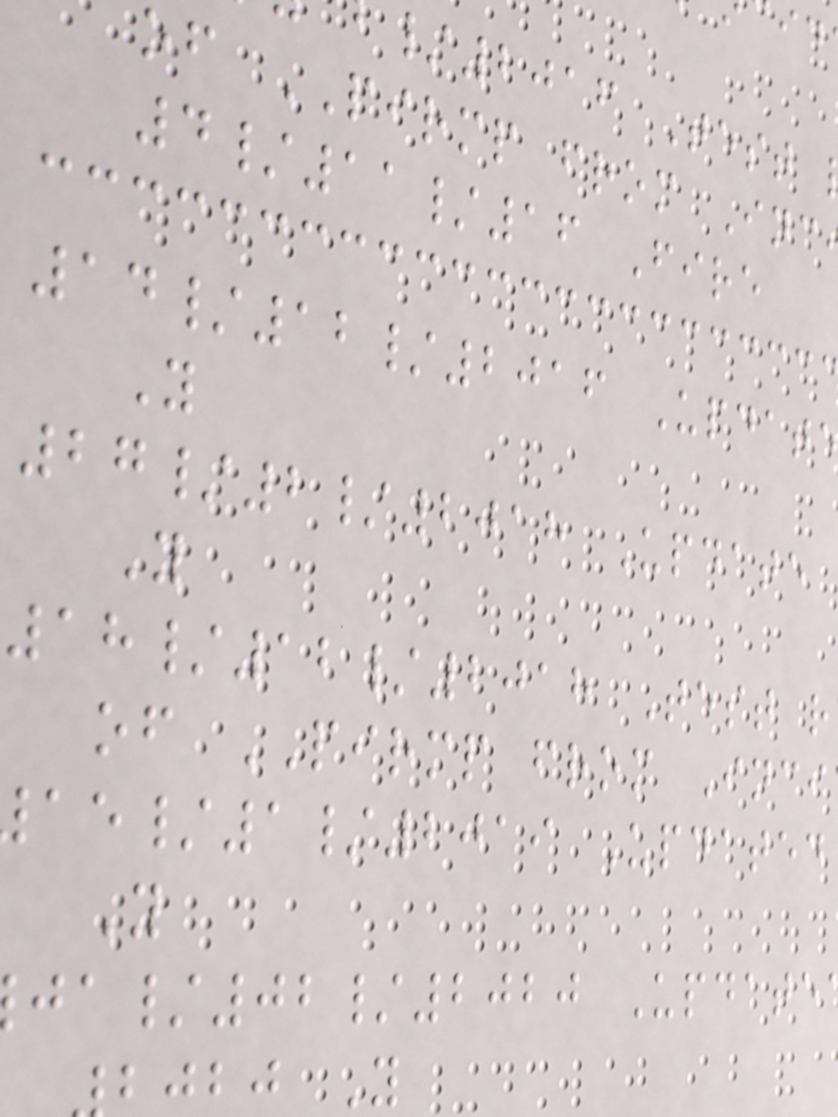/2016 Test
of PIRMP from Inc
4/11/16 Fire
14/12/2016 Updat
Y
27/2/2018 Update
Y
18/12/2018 Test r
of PIRMP from Inci
/1/2019 Updated
Y
/02/2020 Update
bj Y
